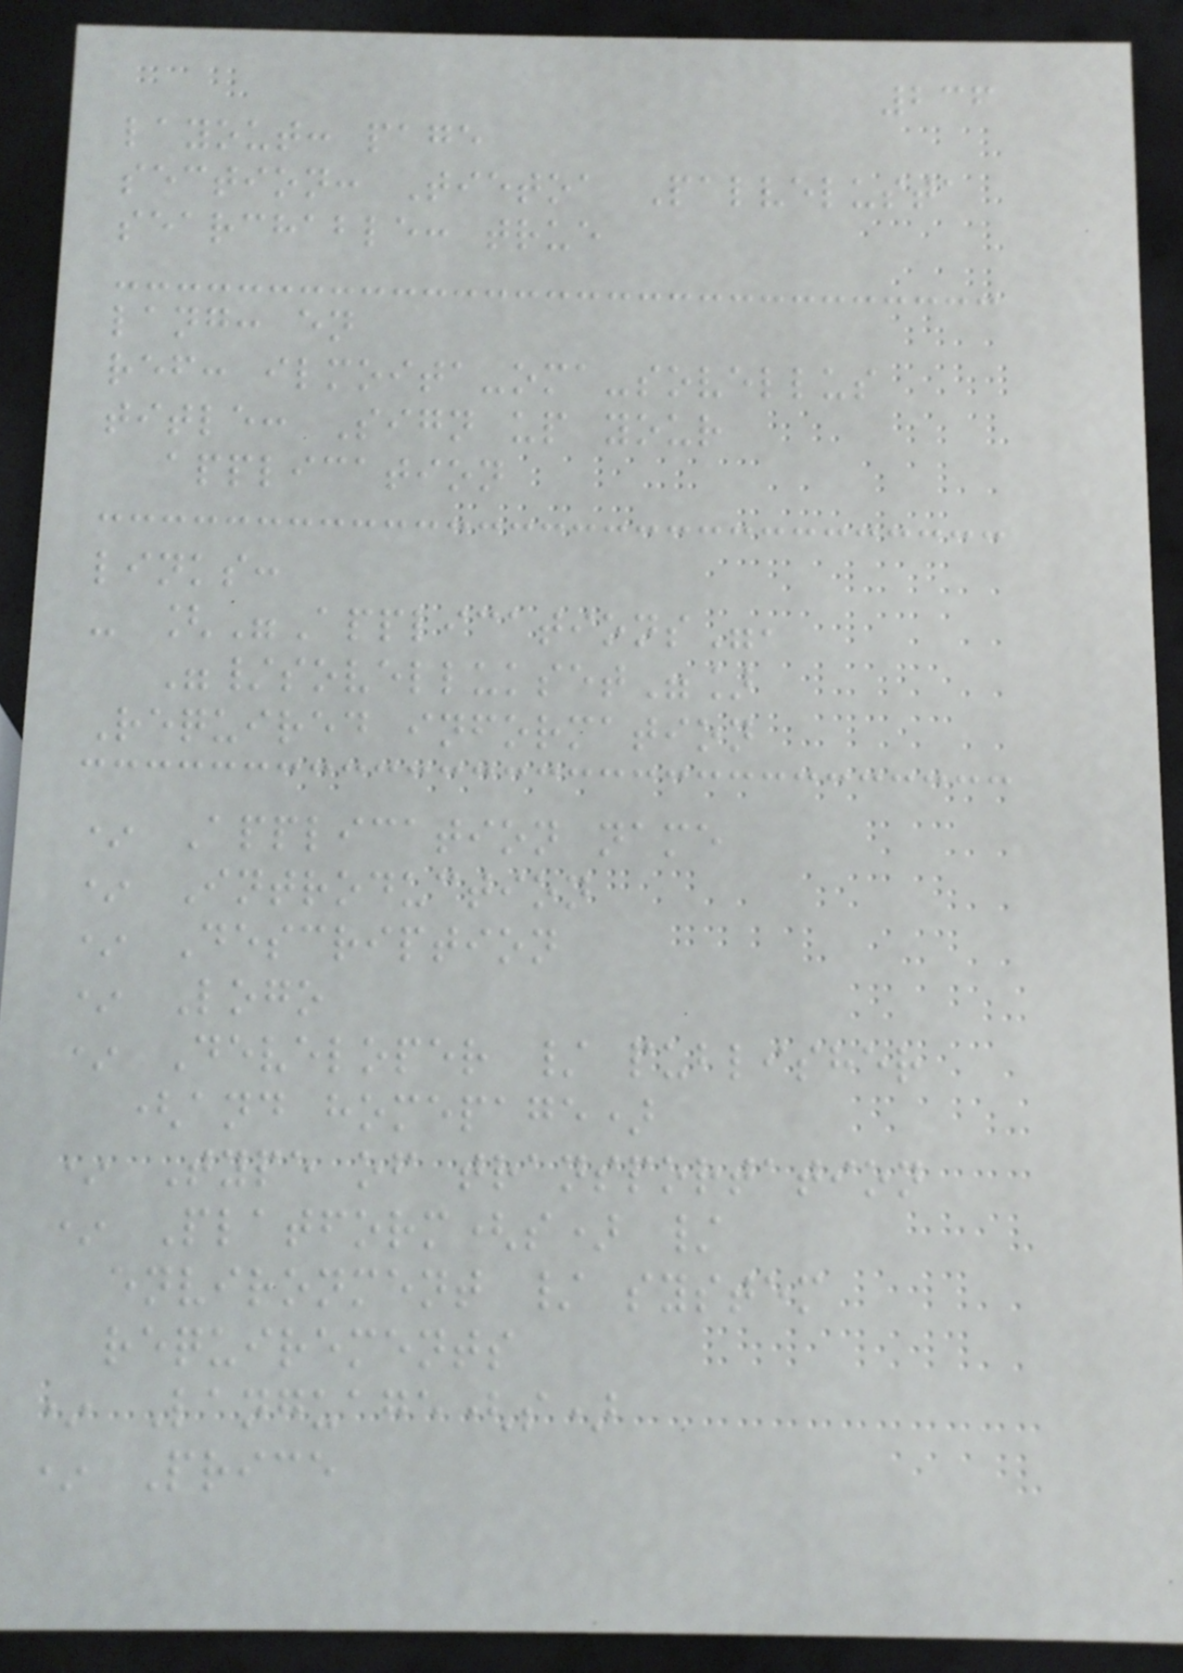236
layout: page
section: Tietoa Palvelusta
searchable: true
lang: en
ref: ilmoita-oma-sovellus
title: Sign up your
application
links:
- ["Applications",
"/sovellukset"]
Required information
* Application name
* Introduction
* Description
* Logo
* Developer / publisher
(and homepage)
* Type of transportation
* Platform(s) /
environment / system
requirements
* Language(s)
* Price
